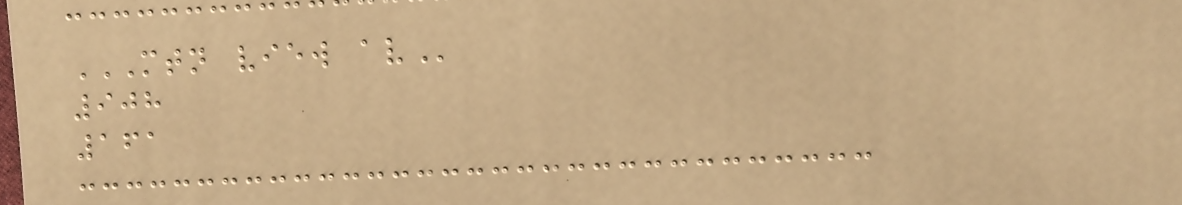MTN VIEW AV
908
161
